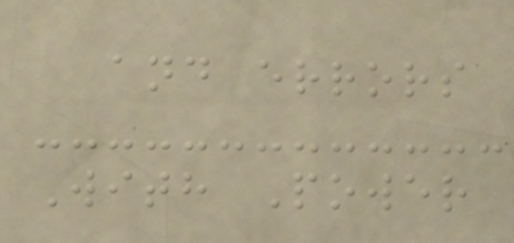and errors
With Power
